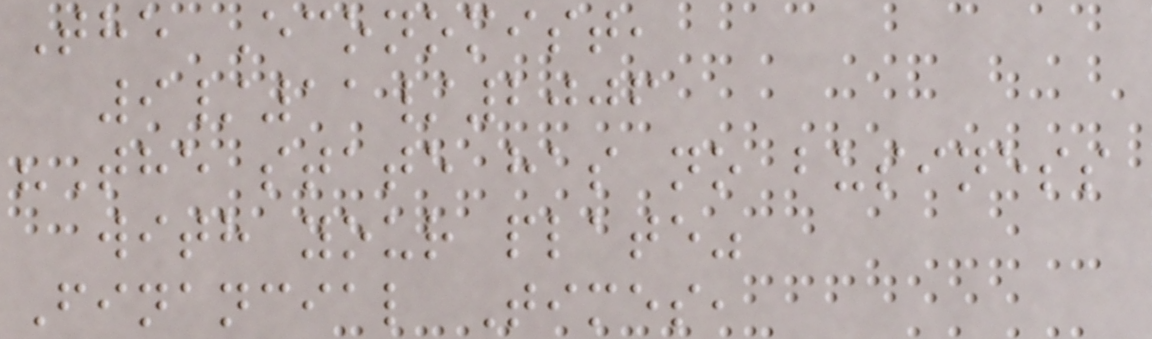The Economist,
9/11/2006
"The state has no business
with your plate"
Financial Times,
